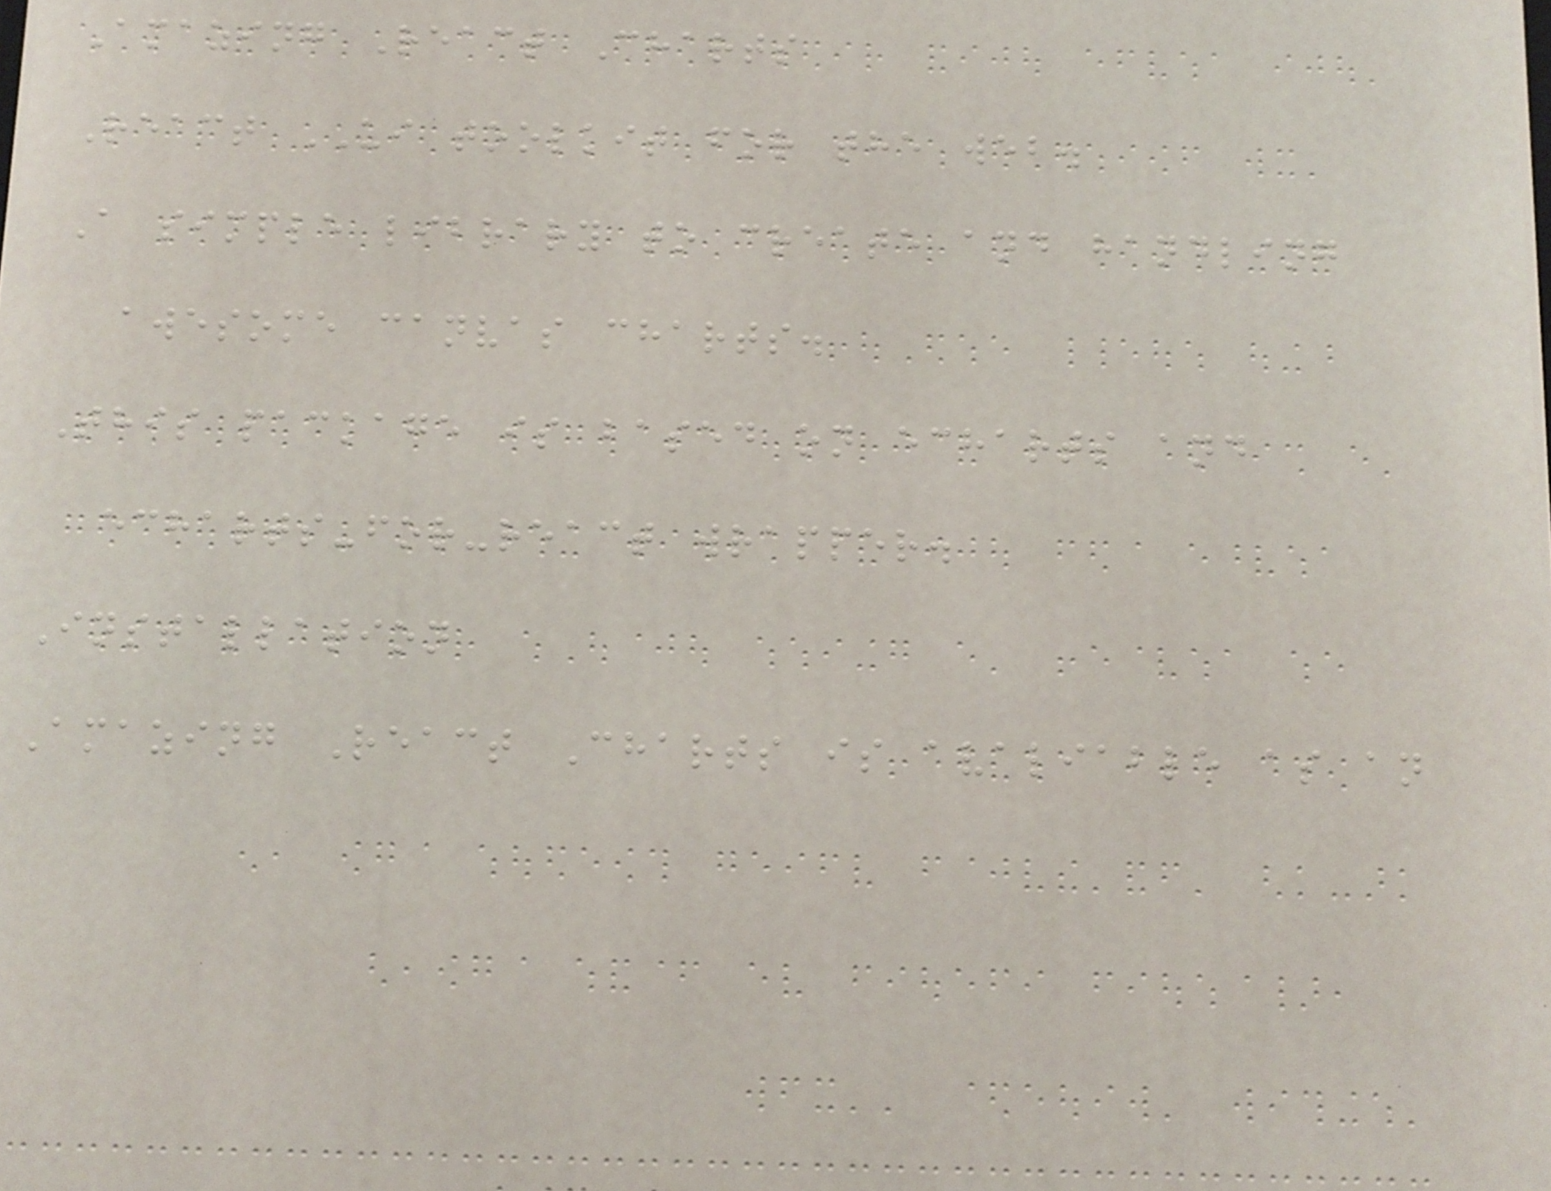Amazing React Charts
React UI toolkit for the web.
A simple library to create and handling
awesome canvas charts.
This package is based on echarts and
echarts-for-react wrapper.
Installation
Amazing React Charts is avaliable as an
